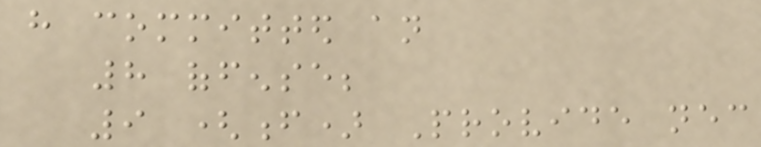have committed an
8 offense;
9 (f) Provide necessary
